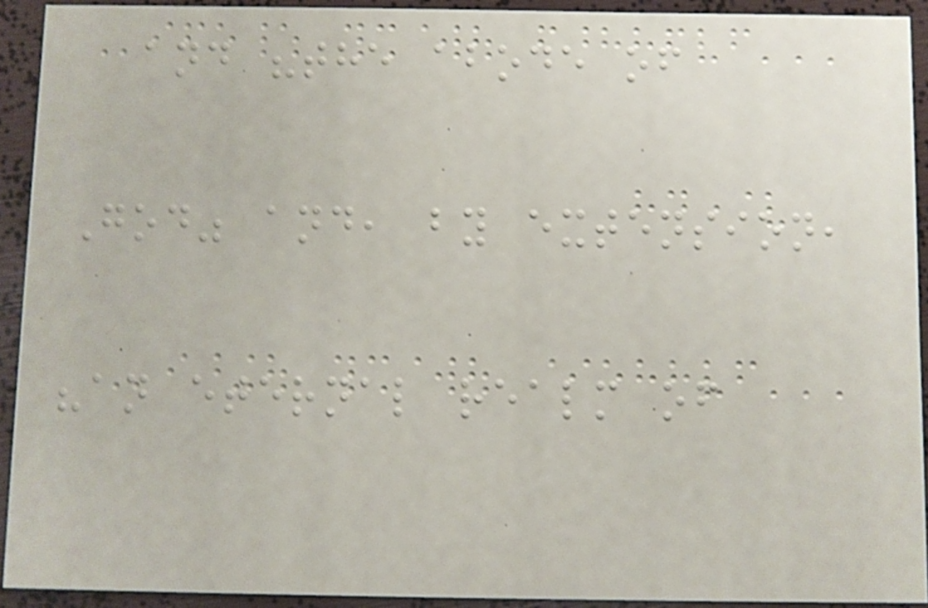and "the abode of
God" and, by extension,
"an eternal realm of
